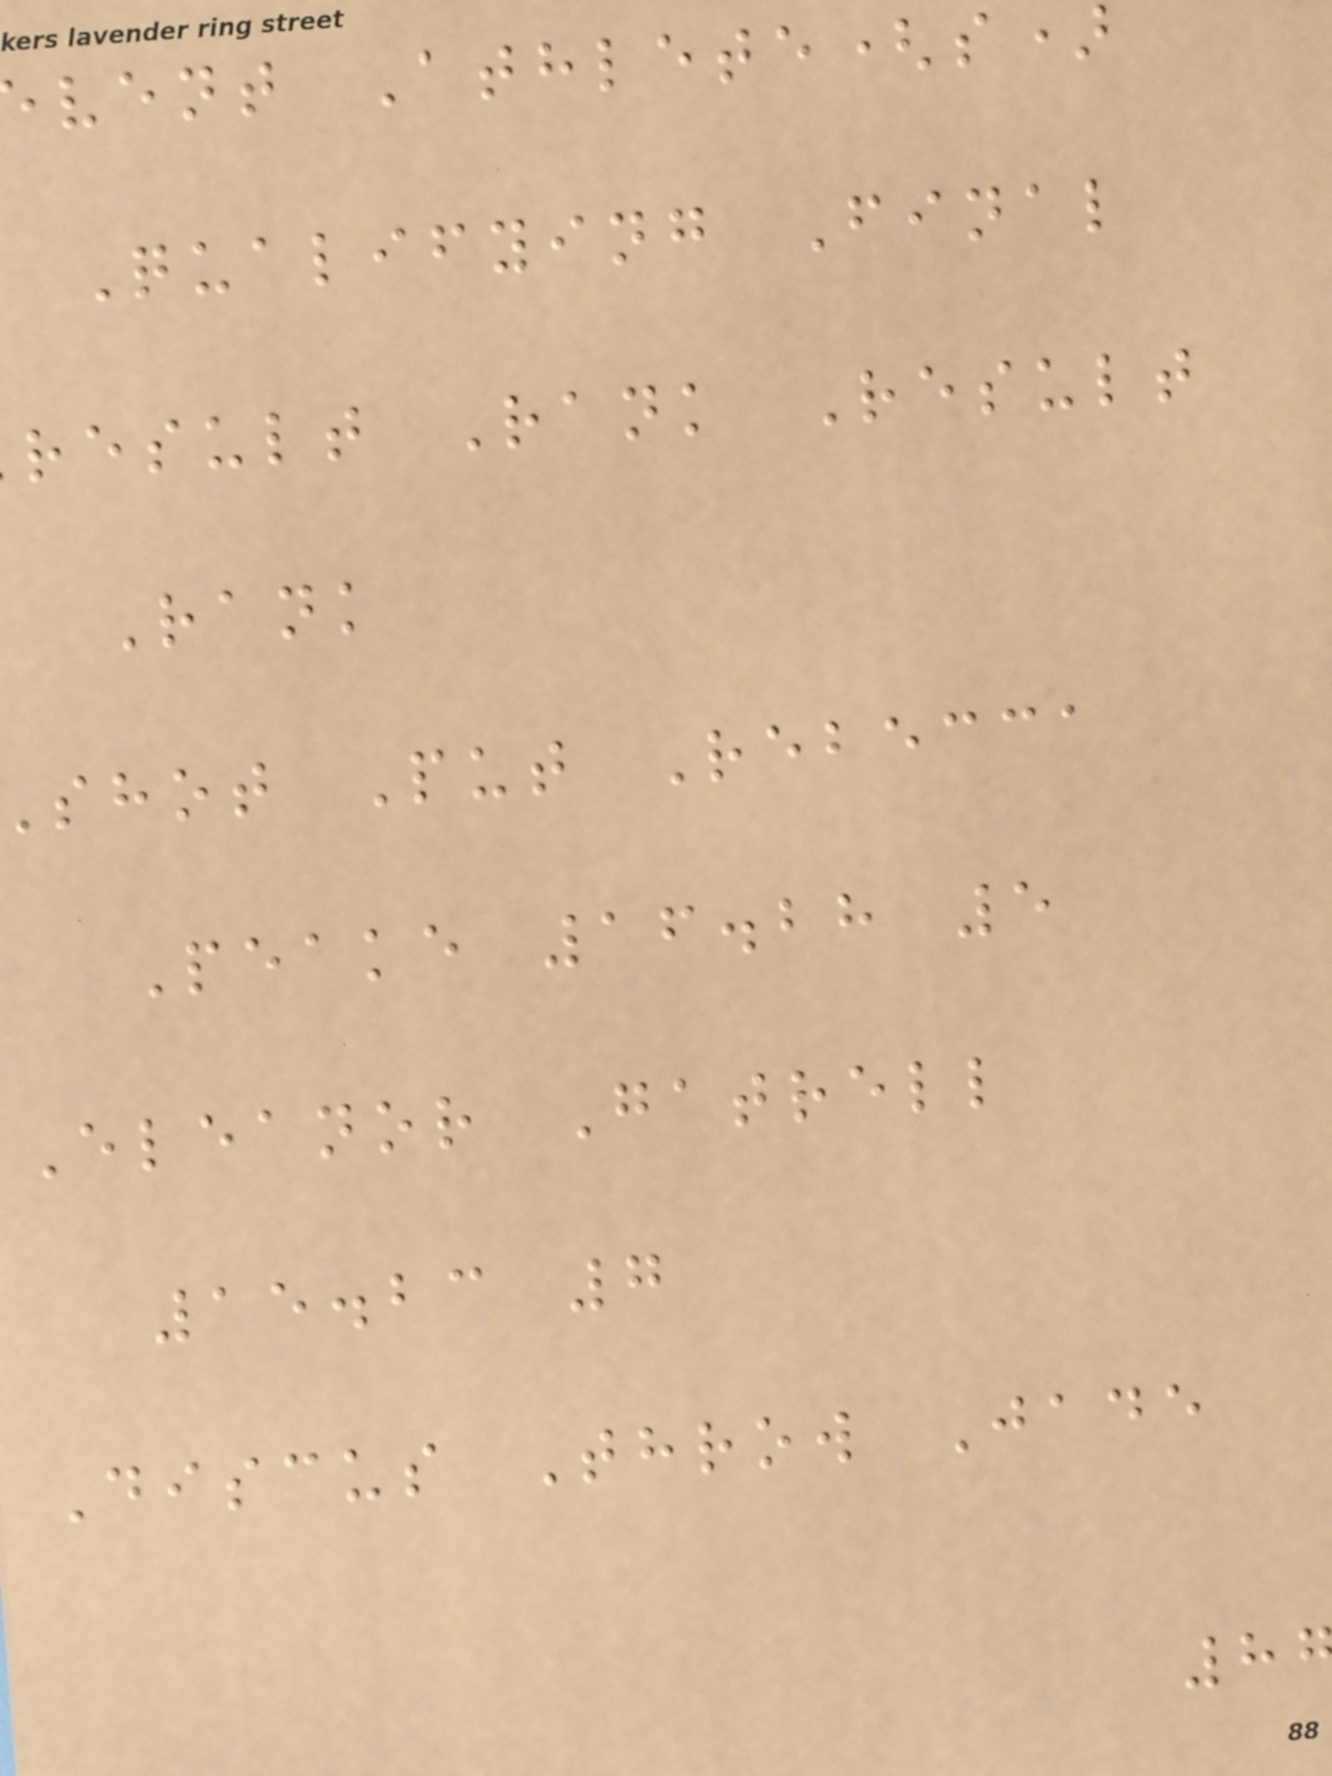vent Athlete(s)
Qualifying Final
result Rank Result
Rank
shot Put Rebecca
Peake 16.28 5
Eleanor Gatrell
15.23 7
Discus Throw Jade
